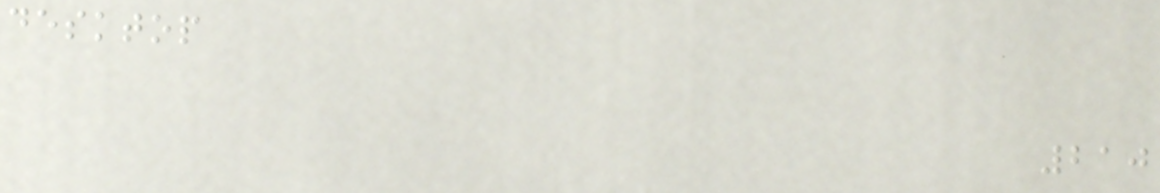desktop
210
